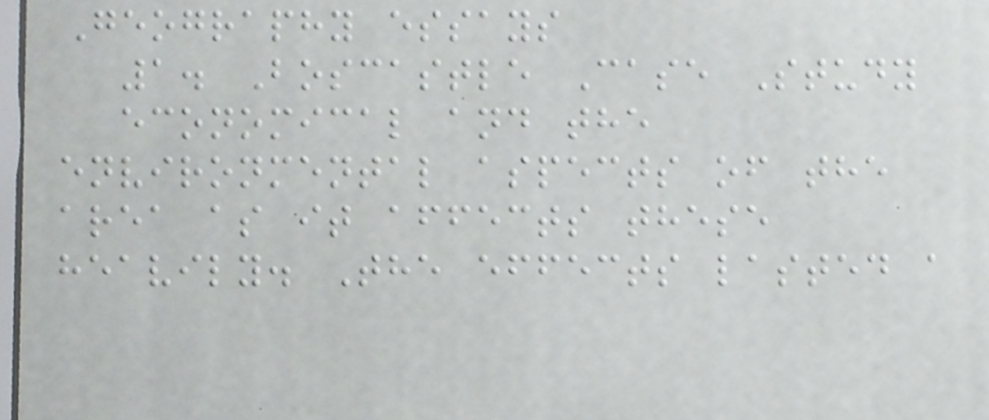Geography essays
1. Boscastle Case Study
economical and the
environmental aspects of the
area as it affects these
heavily. The effects lasted a
